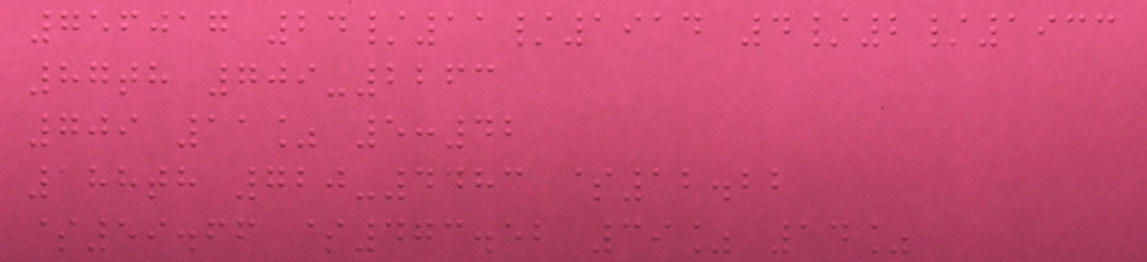756017 24/11/1914 4/2/1933
87th 709-2263
709 11% 5:42
188th 720-4483 $12.22
$59.66 $473.52 39% 14%
